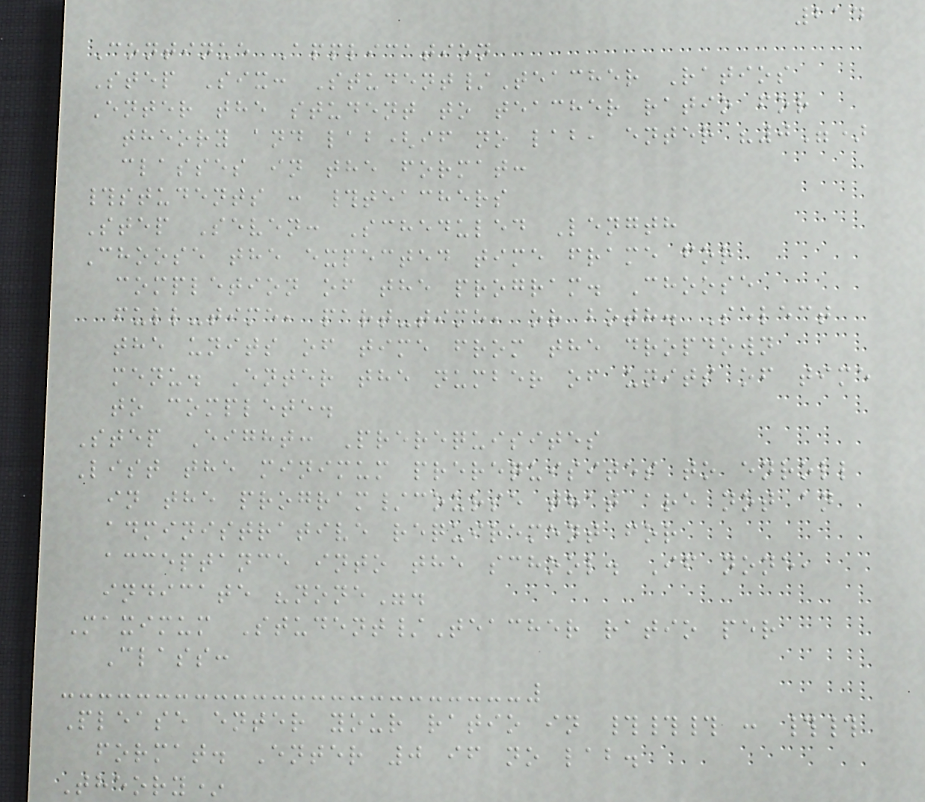214
Continue Application
Step Six: Student/Teacher Ratios
Enter the student to teacher ratio for
theory and lab(if no lab, enter "0")
classes in the format:
#students : #teachers
Step Seven: Scheduled Length
Choose the expected time frame for
completion of the program. Choose
full-time, part-time, or both. Select
the units of time from the dropdown
menu. Enter the number of units of time
to complete.
Step Eight: Prerequisites
List the minimum prerequisites to enroll
in the program/course that are not an
administrative requirement for
acceptance into the school. If none,
indicate "none".
Maximum Student/Teacher ratio per
Class:
Please enter your ratio in ### : ##
format. Enter 0 if no lab.
Theory*
